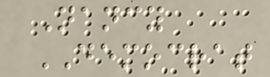Nancy
DEMOCRAT
